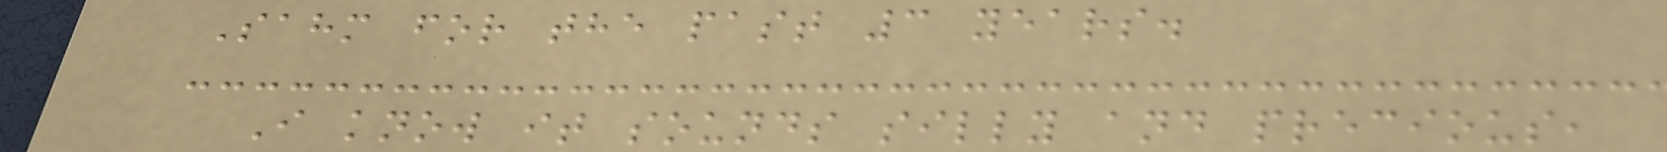Sahm for the past 3 years.
I know it sounds silly and precious,
